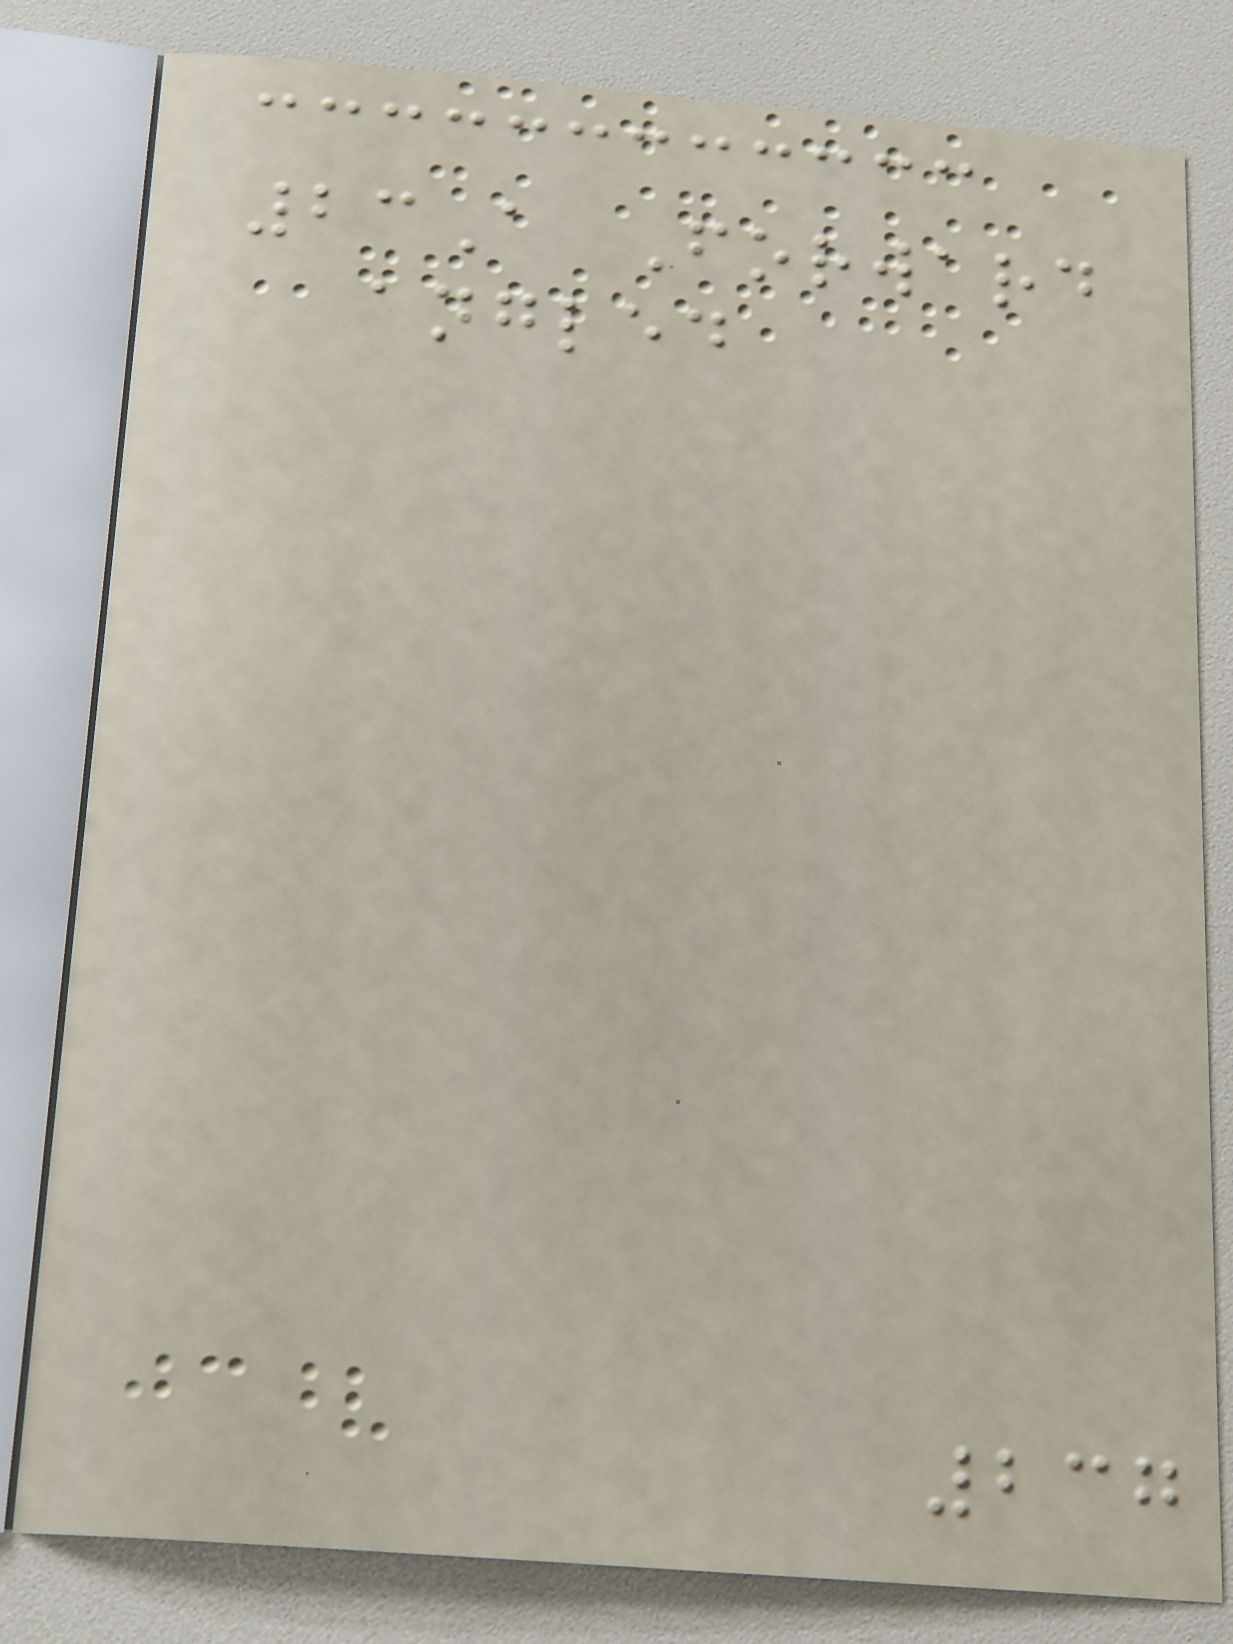23A Forward
angled
237
